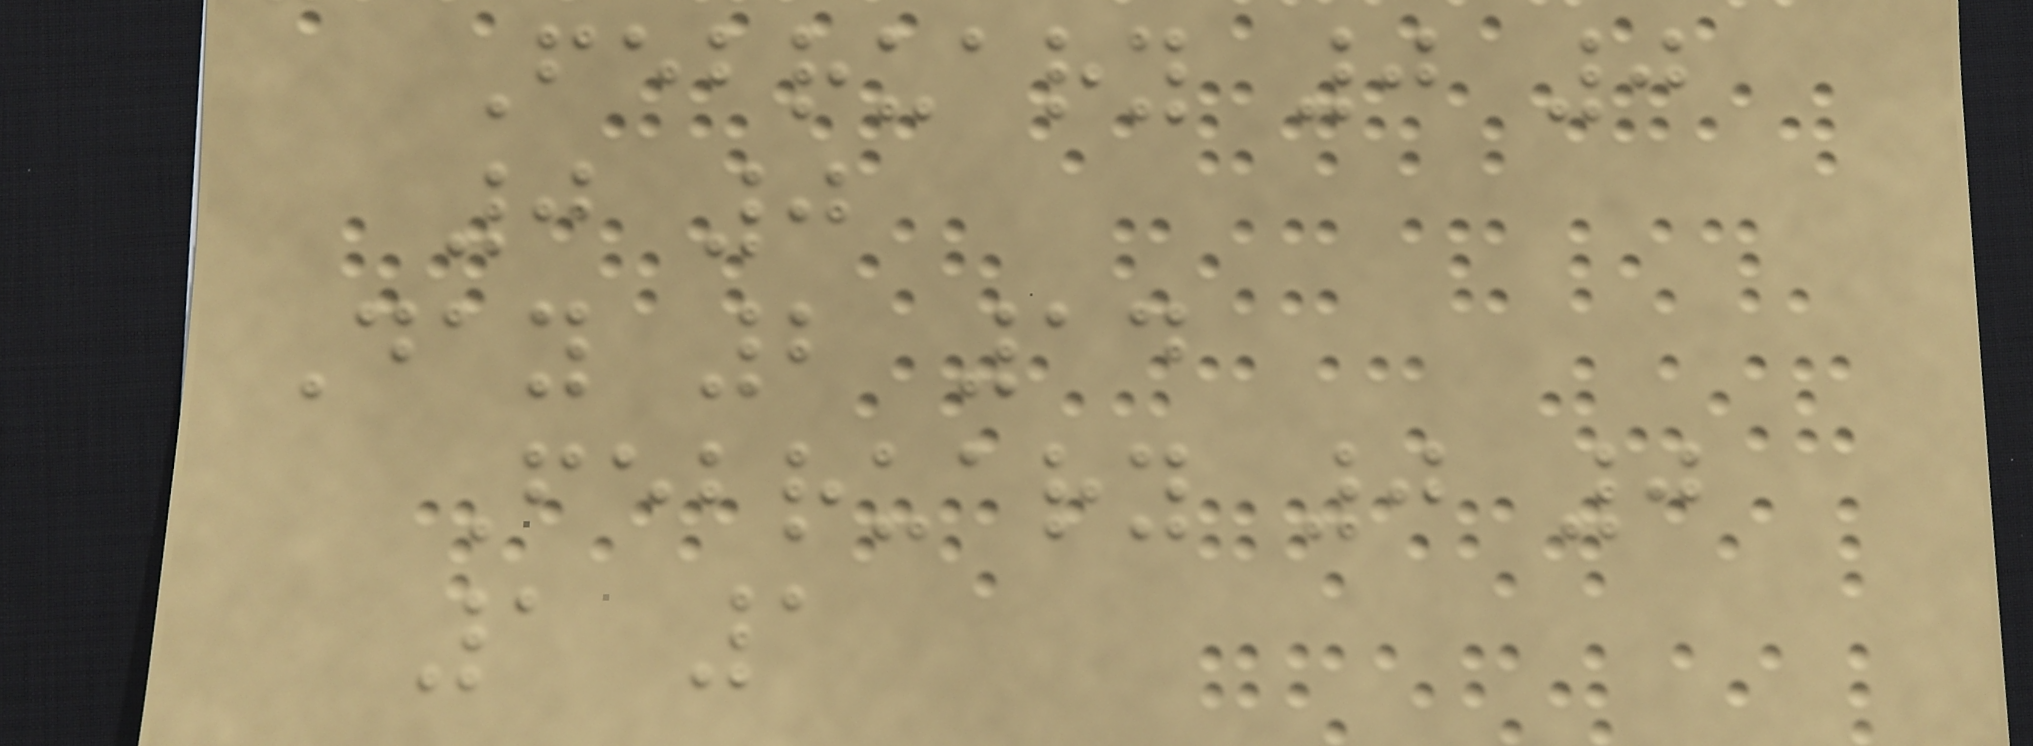February 0 0
0 0
Day 2 14
February 0 0
1 1
